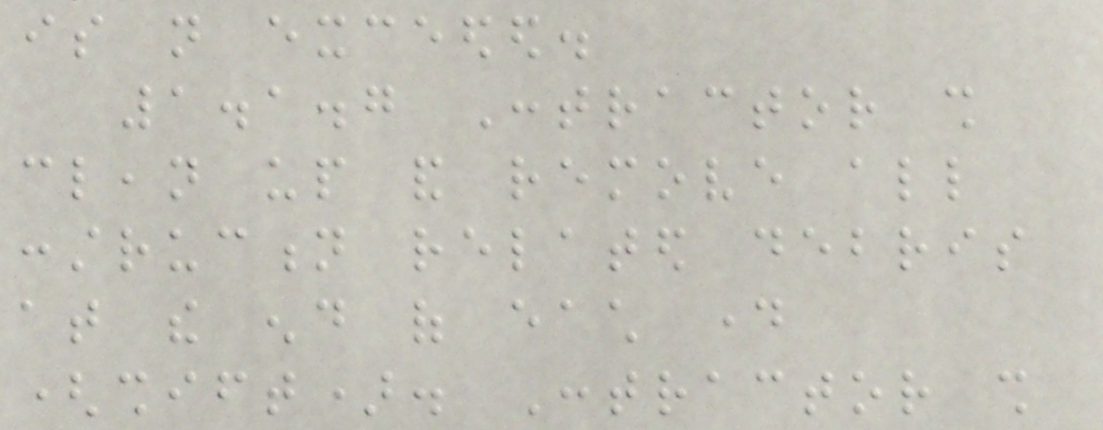is not exceeded.
1.1.7 Contractor shall
clean up and remove all
construction related debris
at the end of each day
(shift). Contractor shall
